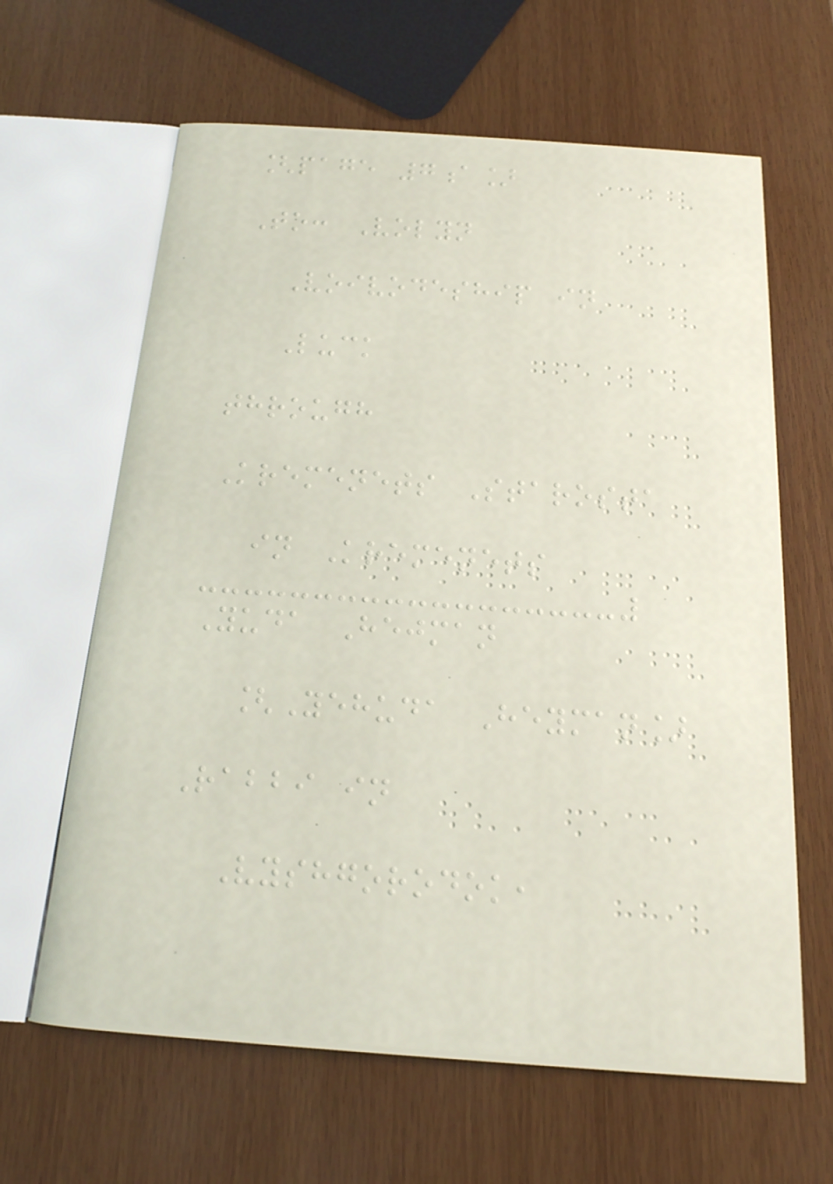[page 7a]
To: Volyn
Voivodeship in
Luck
through
Kremenets Starosta
in Kremenets
Yuda Hejman
[Yehuda Heyman]
Rabbi in
Vyshgorodok,
